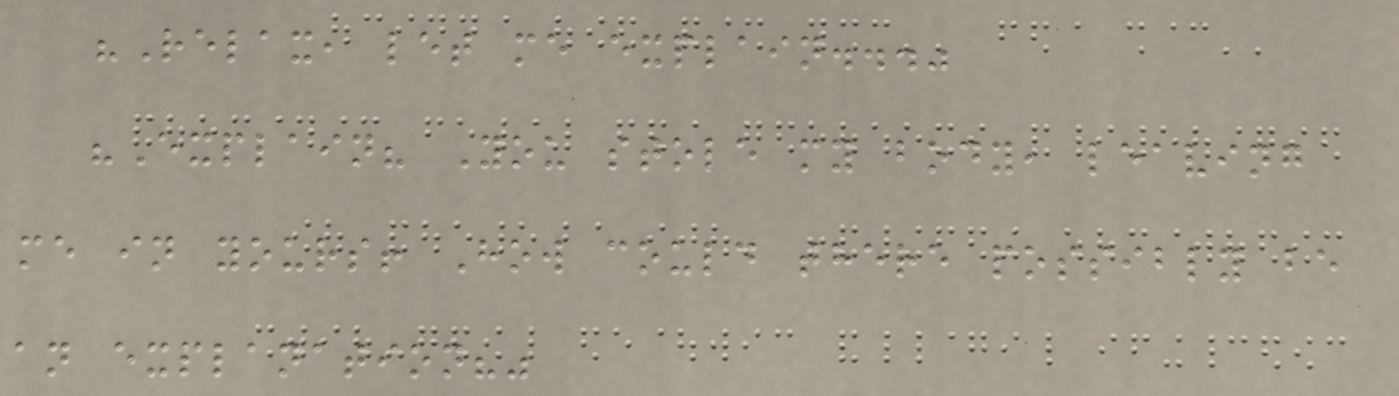"Relax, let me explain..."
"Explain? You stole my body, leaving
me in yours! How could there possibly be
an explanation?"
